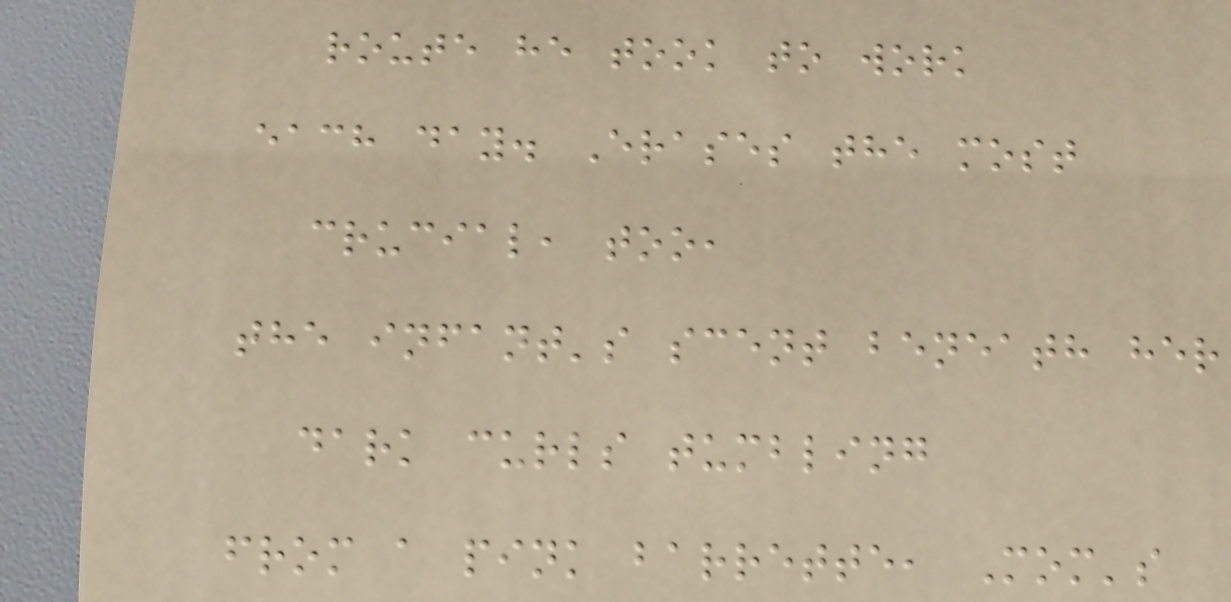route he took to work
each day. Erases the most
crucial, too,
the infant's scent beneath her
dark curls tumbling
from a pink barrette, Mom's
